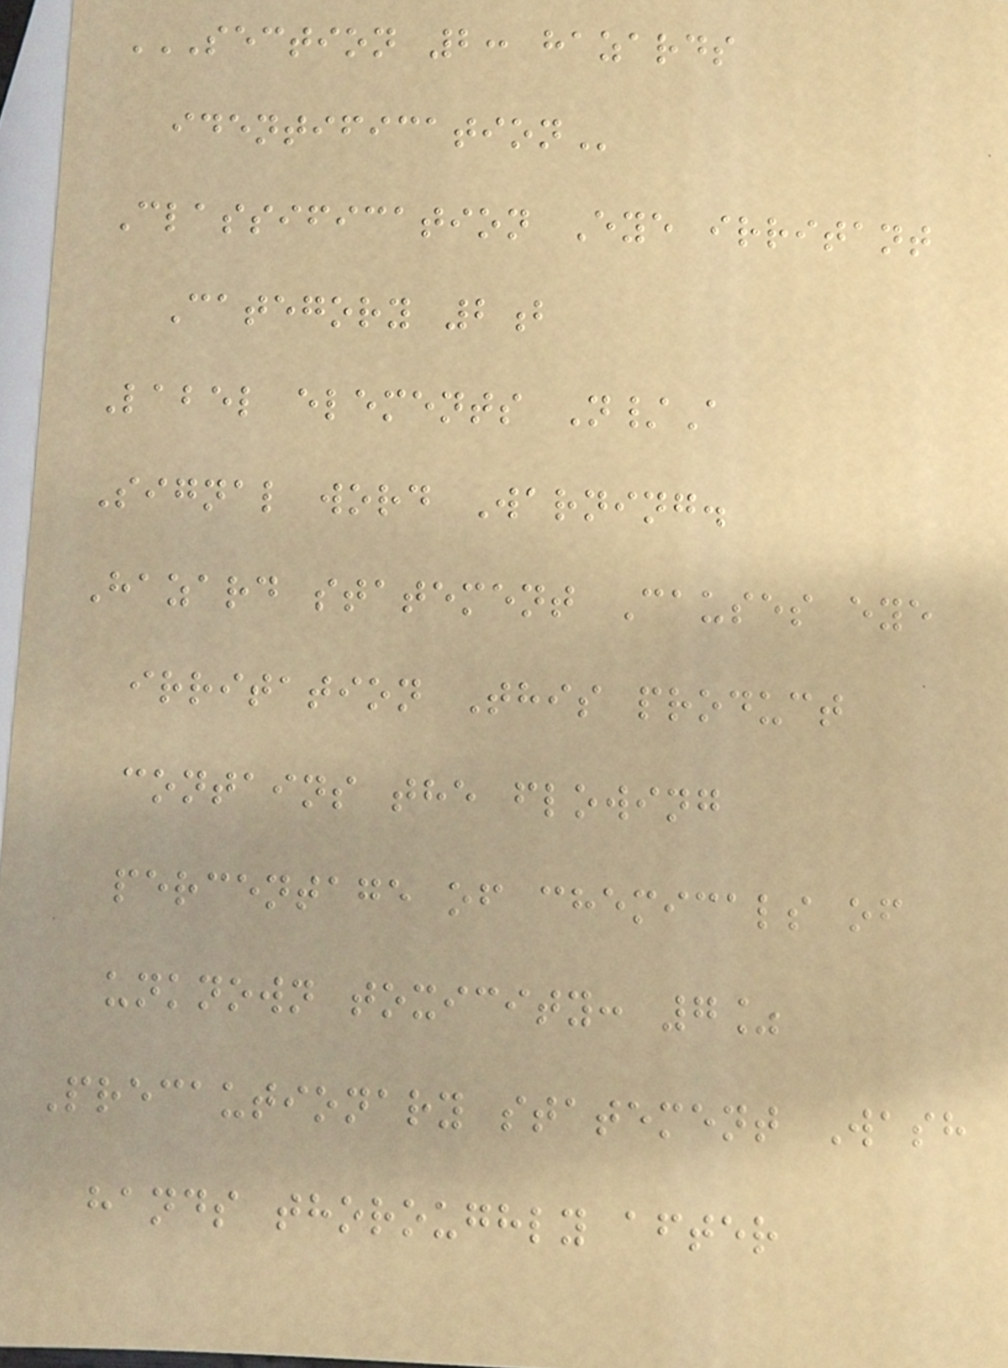SECTION 2: HAZARDS
IDENTIFICATION
Classification Eye irritant
Category 2b
Label elements N/A
Signal word Warning.
Hazard statement Causes eye
irritation This product
contains the flowing
percentage of chemicals of
unknown toxicity: 7%
Precautionary statement Wash
hands thoroughly after
